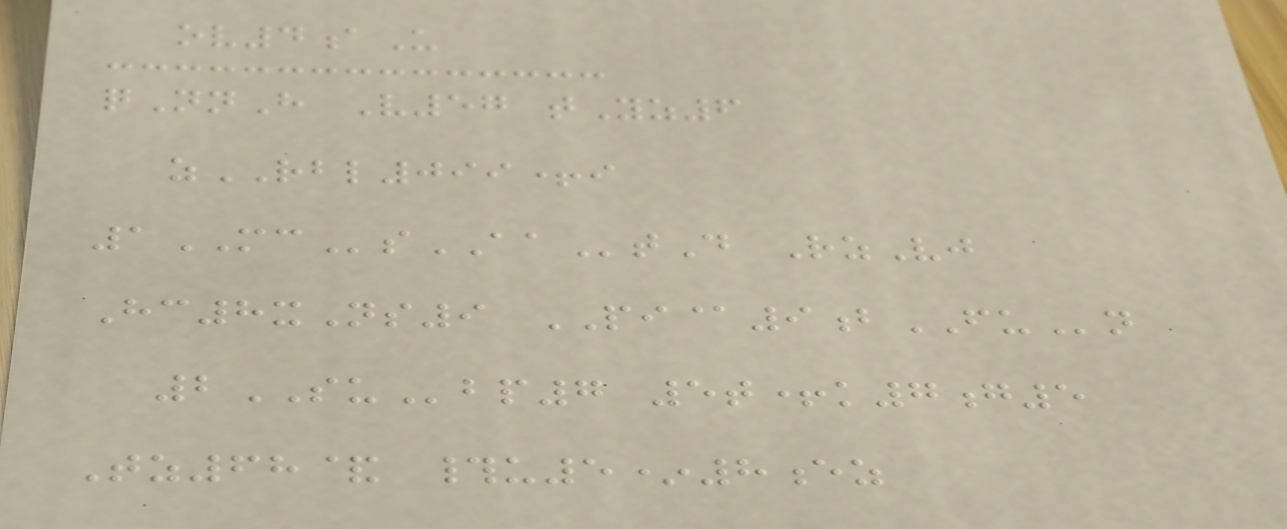ov4aU
qNnH V57 tYz6
zRBL099+i
1MCsAAtD RzVj
Hc8xNs9 PI@9bFUn
2SUbp7 5t+k7g5
Tz68& #u5*8ez
